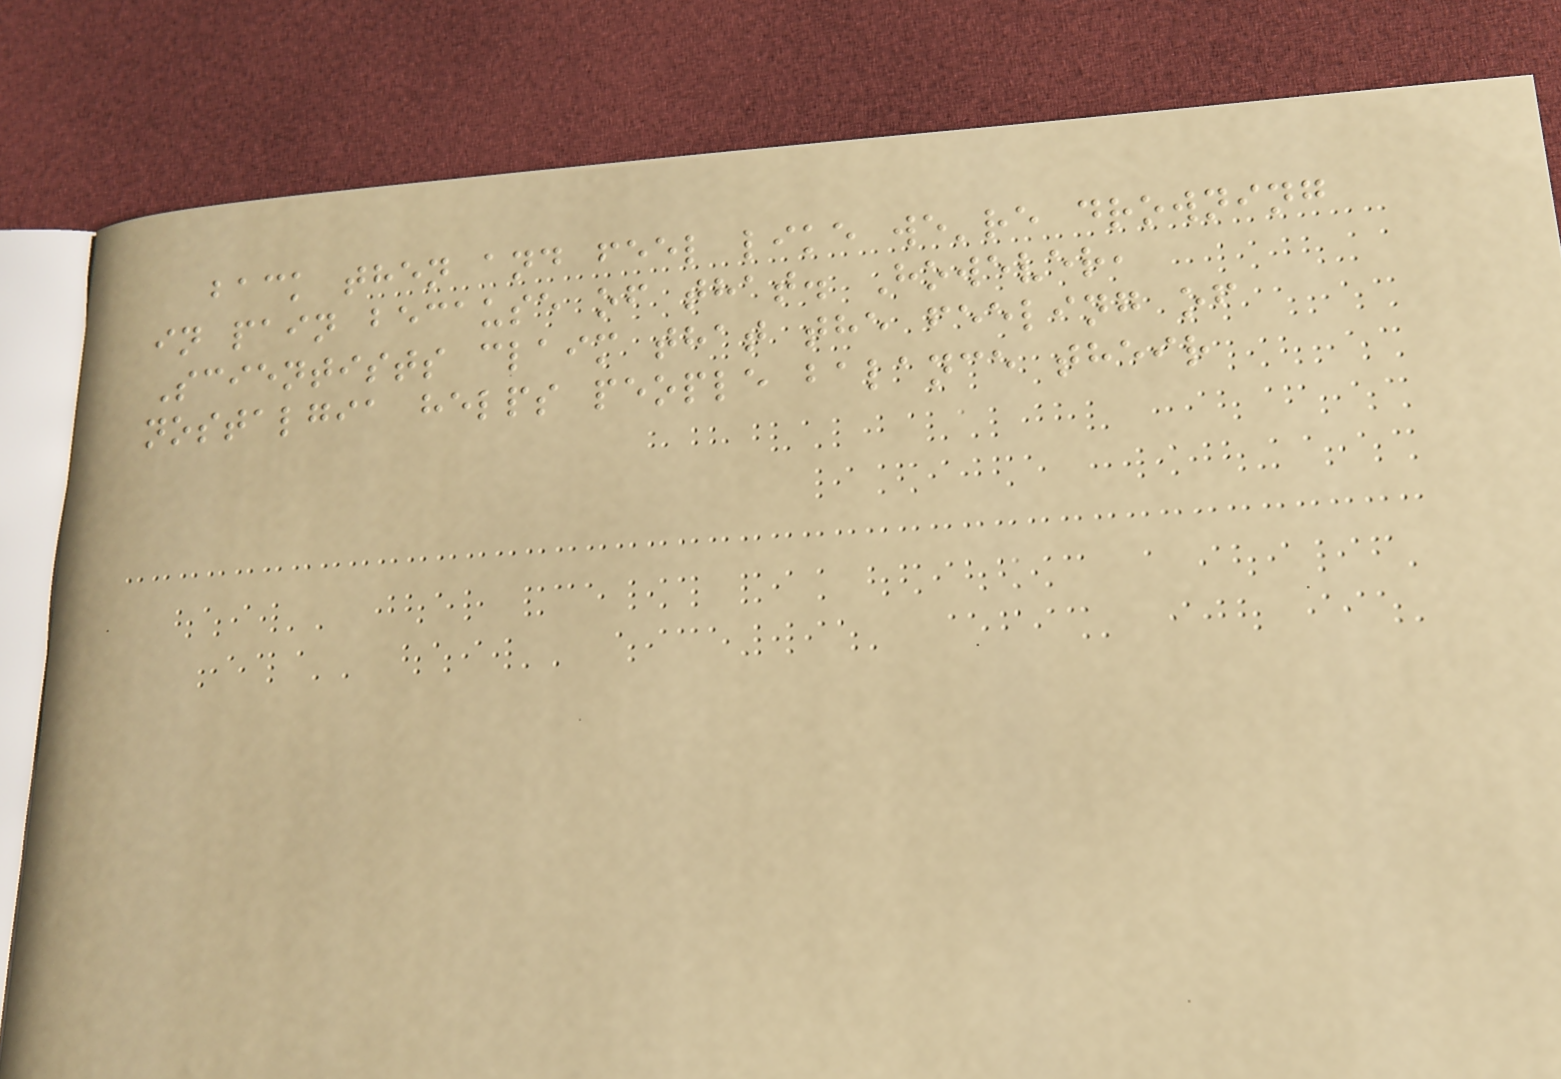back then and feel like we're drowning
in pain because of that. However,
Scientists claim that the feeling of
nostalgia helps people balance their
